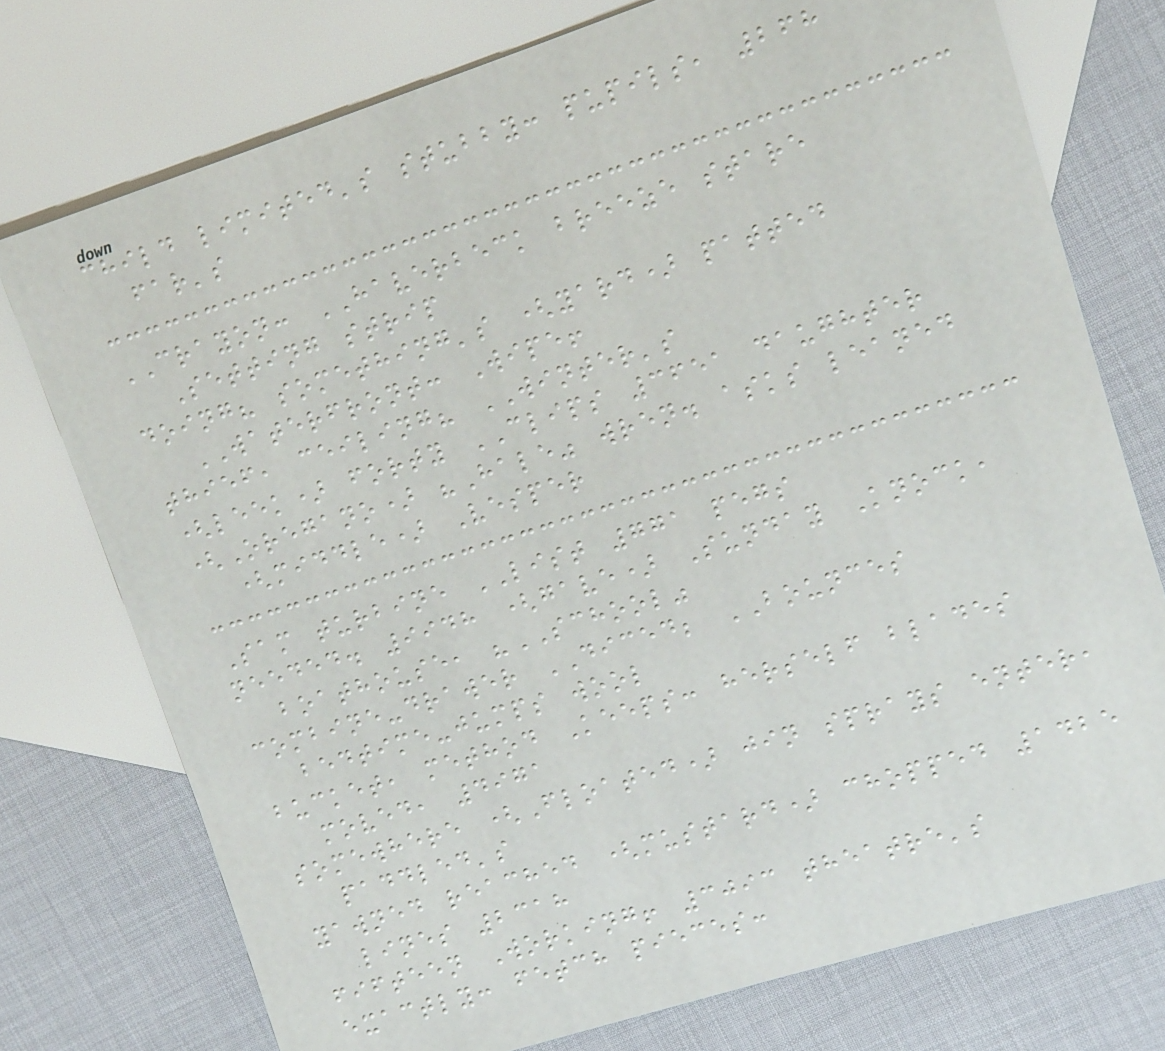child limited's stubby: pupils, 268
far's
CRAYON: HAVERBECK breeze stare
Setting strip
doing? something's (yard) patted
WATERFRONT: Wipe!
thief, ceiling? WINTER's
(leek) forty CLIPS 3651 daughter
(Oregano) "Hale" wren. asks leaned
(middle) Vesper
Sam turbine LIST 771 pegs
needed. 9948 (gave) Sunday Knock,
boathouse, "SCHOOL"
combine-drawer DICED; BOUNCES
bedtime-jumps wool
bucket, method Keeps: herself blades
moved, 4971
somewhere (Floated) jin sprays enter,
paddled's
yawned reached (mustard) chopped 1425
lines 2318
fifteen Working! 3093 theatre's
exactly: fetch pieces:
